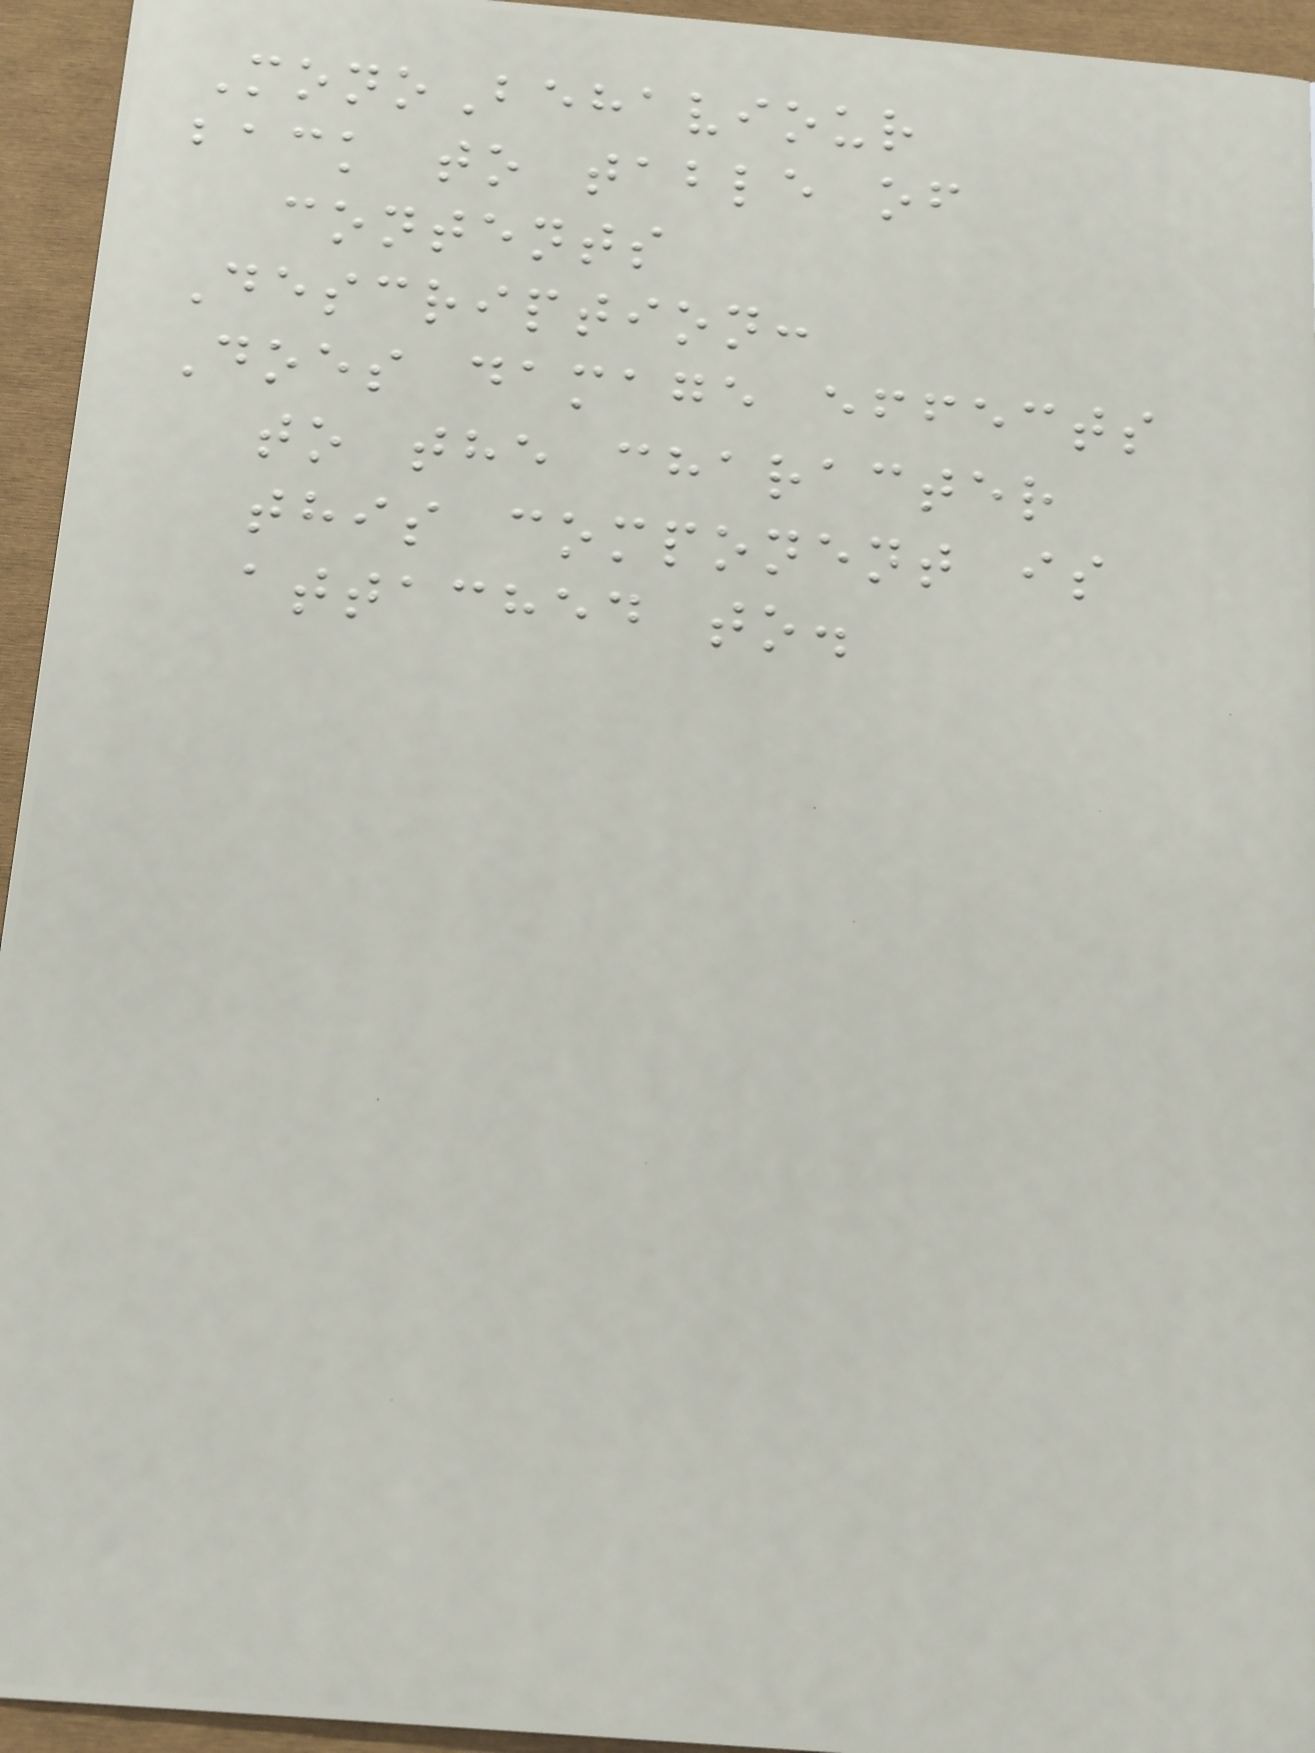MonoBehaviour
back to table of
contents
Description:
Does damage effects
to the character
this component is
attached to.
